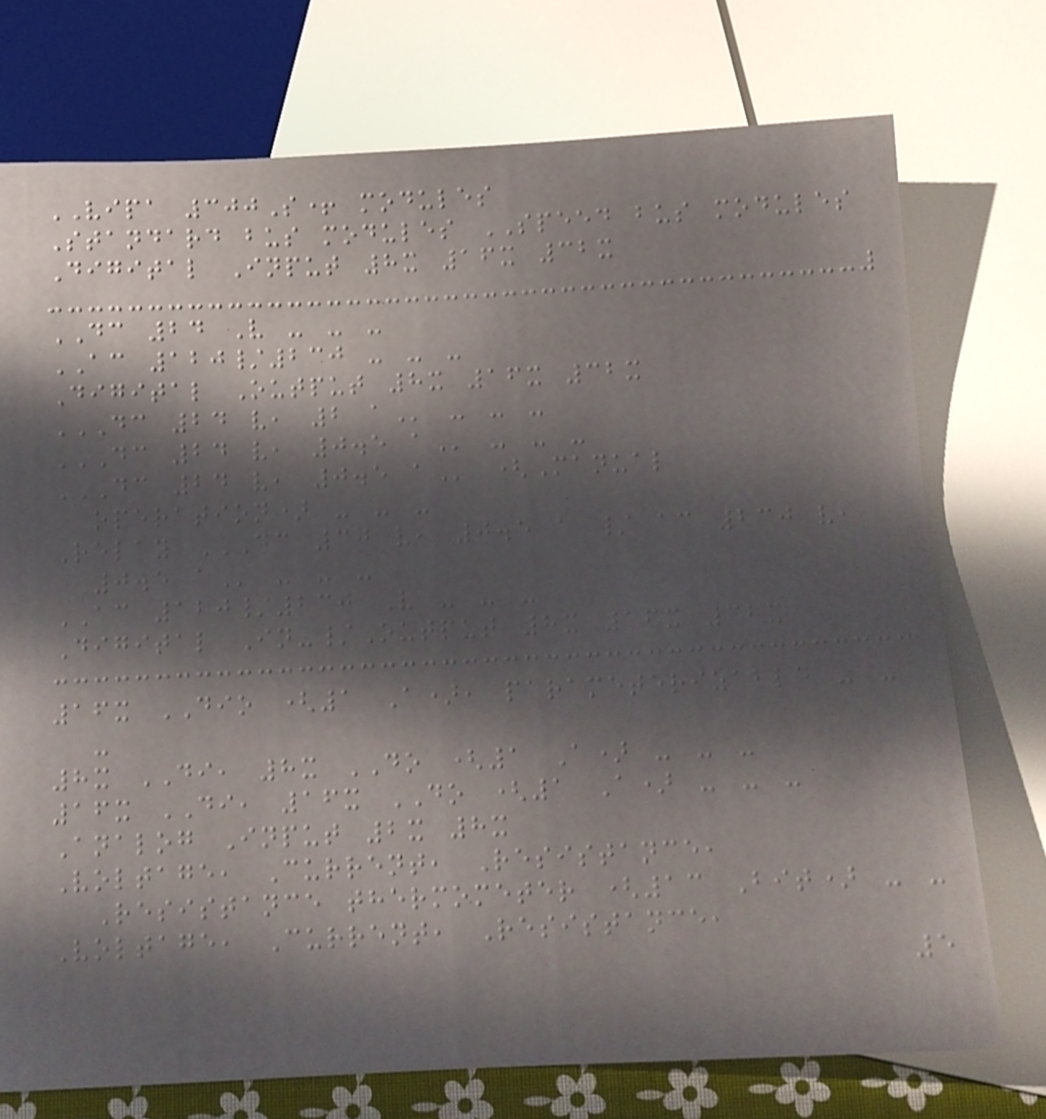VIPA 300S+ modules
Standard bus modules SPEED bus modules
Digital Input 8x 16x 32x
DC 24 V - - -
AC 120/230 - - -
Digital Output 8x 16x 32x
DC 24 V, 2 A - - -
DC 24 V, 0.5 A - - -
DC 24 V, 0.5 A (Manual
operation) - - -
Relay DC 30 V, 0.5 A / AC 230 V,
0.5 A - - -
AC 120/230 V - - -
Digital In-/Output 8x 16x 32x
16x DIO (1 A), parameterizable - -
-
8x DI, 8x DO (1 A) - - -
16x DI, 16x DO (1 A) - - -
Analog Input 2x 8x
Voltage, Current, Resistance,
Resistance thermometer (13 Bit) - -
Voltage, Current, Resistance,
5
